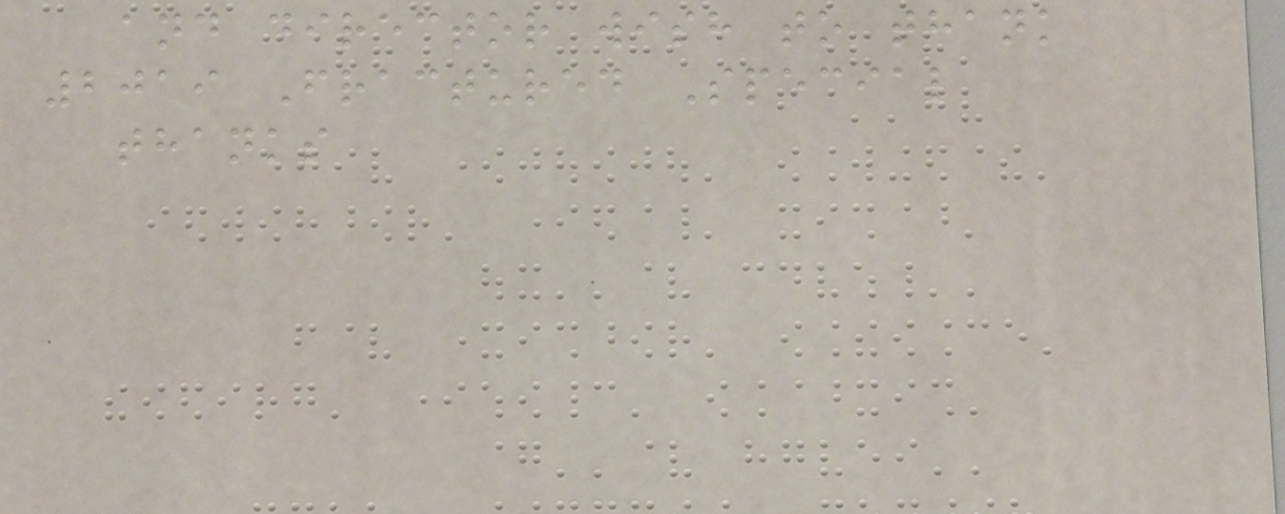and director wish to thank
2019 Fractured Special
thanks
